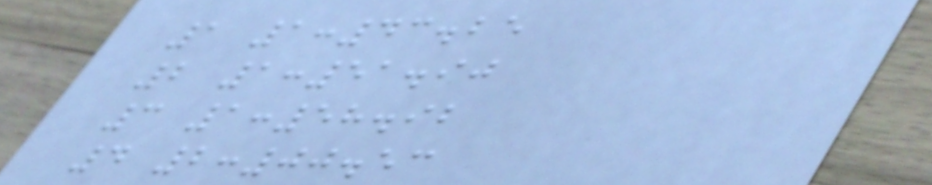1 1:43.25
2 1:51.90
3 1:58.92
4 2:00.53
